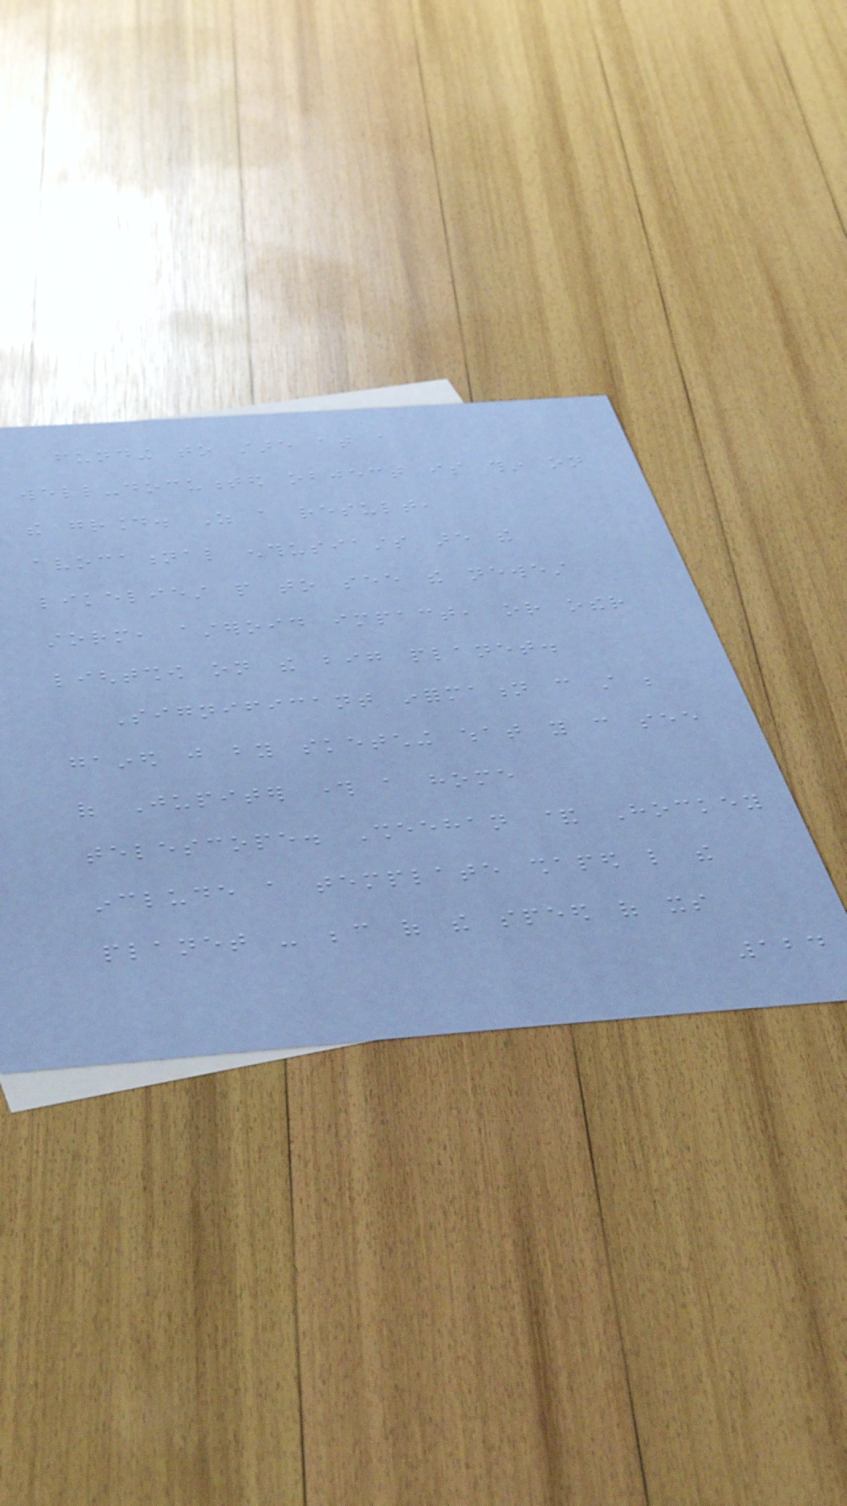funding to stare at a
well-documented object is thin on
the ground. As a result,
avocational enthusiasts are the
likeliest people to see the newest
storm, asteroid impact, or other
lightshow on the big planet.
Significant information can still be
gained just by sketching what you can see
of Jupiter through a home
telescope. Sheehan & Hockey
include a template shaped like the
planet - because of the speed of its
124
